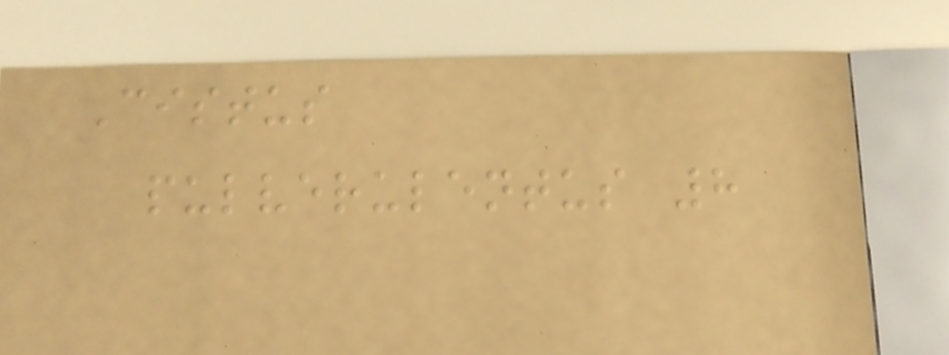Cistus
pulverulentus 8
